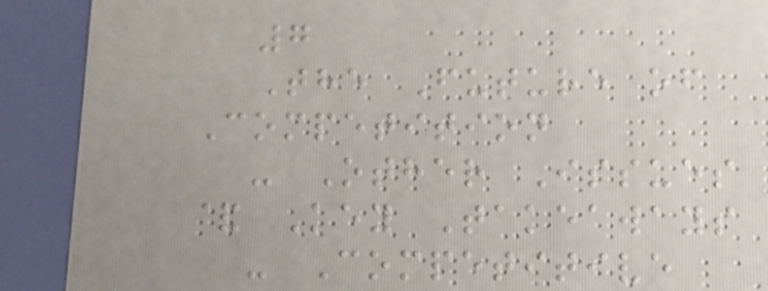7
The Future of
Competition
- Other Issues
& Key Takeaways
- Competitive
